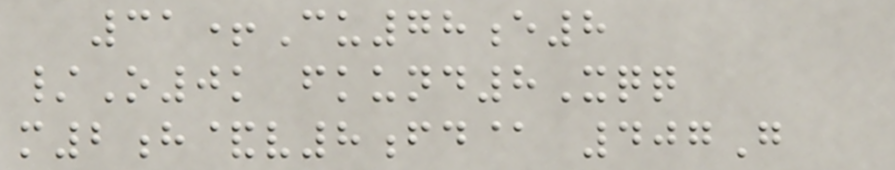31+Cu78e8
/O0k fkund8Xqq
m2h&v8fd@ 407G
